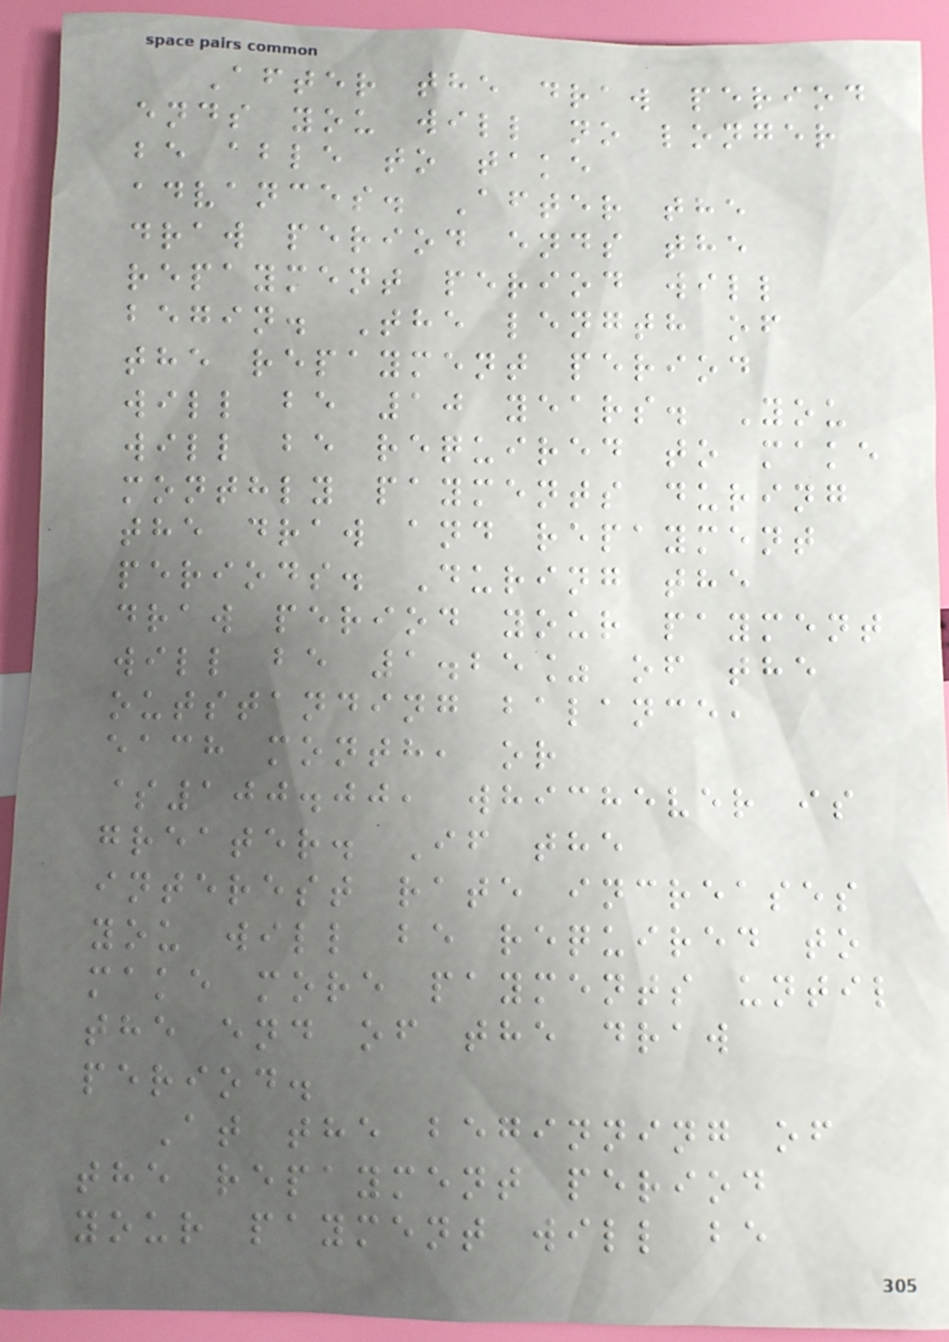After the draw period
ends you will no longer
be able to take
advances. After the
draw period ends the
repayment period will
begin. The length of
the repayment period
will be 10 years. You
will be required to make
monthly payments during
the draw and repayment
periods. During the
draw period your payment
will be 1.25% of the
outstanding balance,
each month, or
$100.00, whichever is
greater. If the
interest rate increases
you will be required to
make more payments until
the end of the draw
period.
At the beginning of
the repayment period
your payment will be
